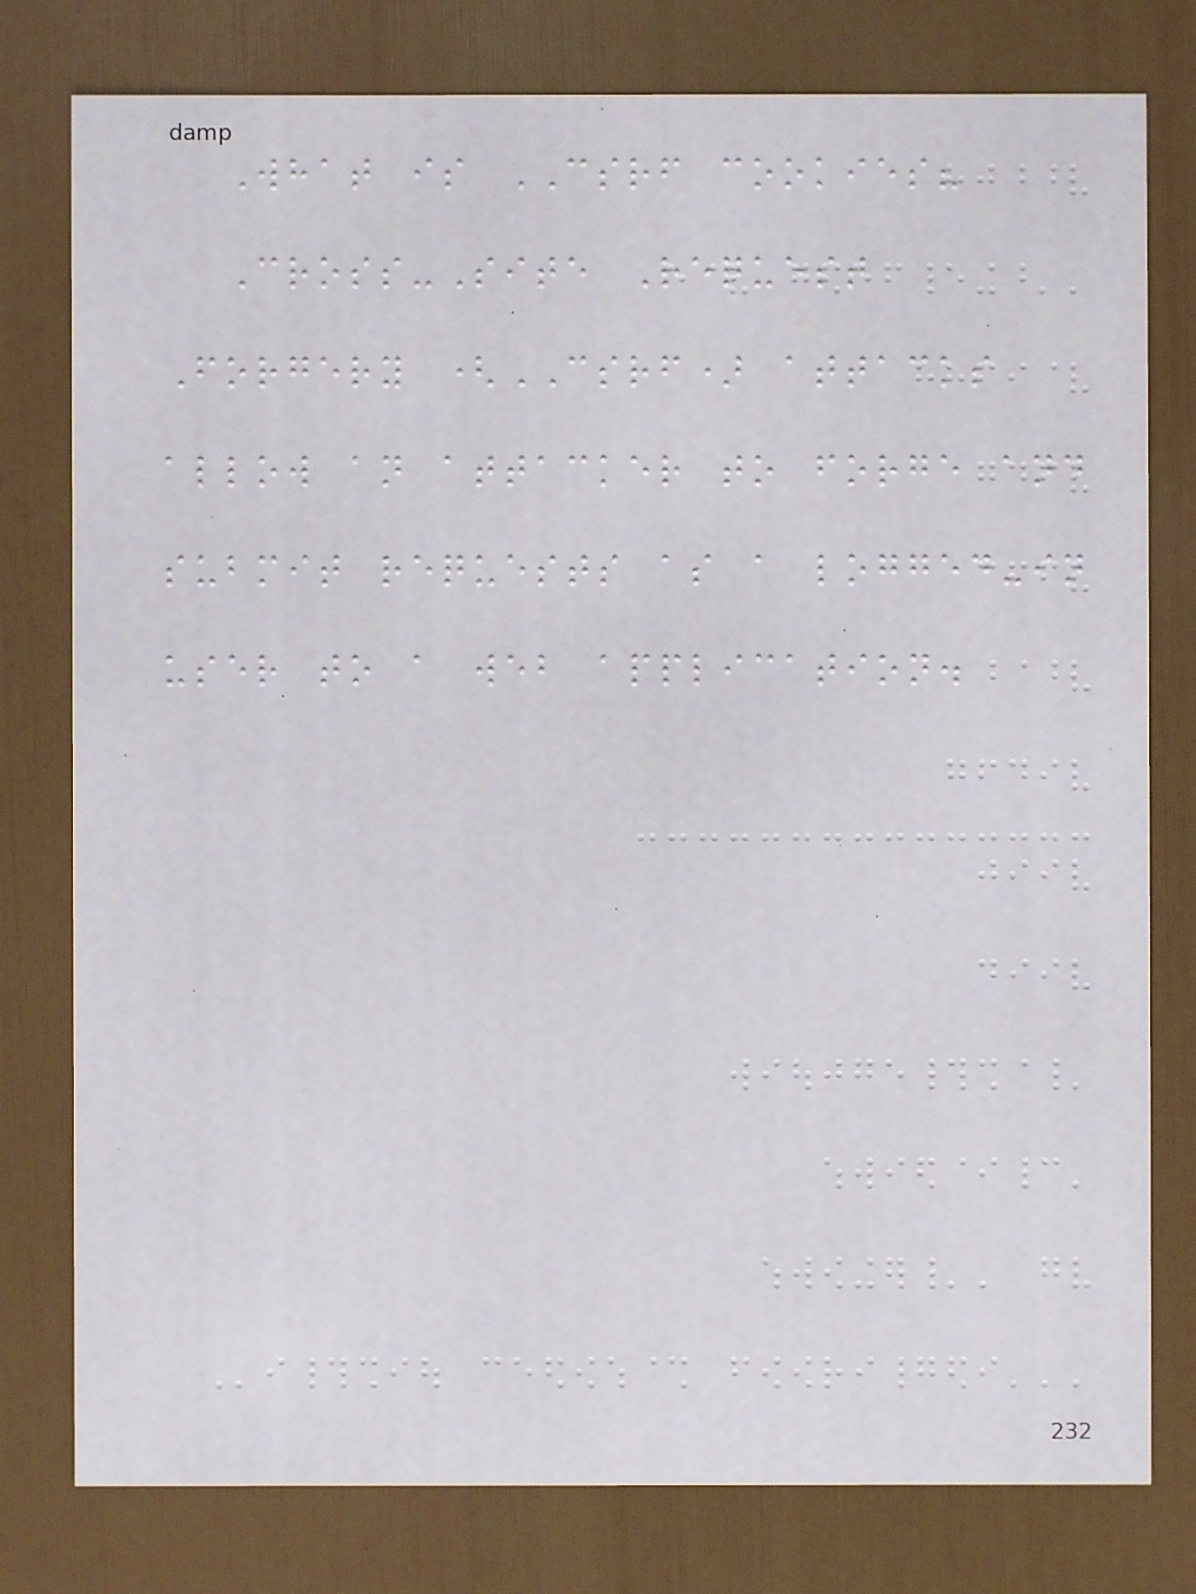What is CSRF cookies?
Cross-Site Request
Forgery (CSRF) attacks
allow an attacker to forge and
submit requests as a logged-in
user to a web application.
